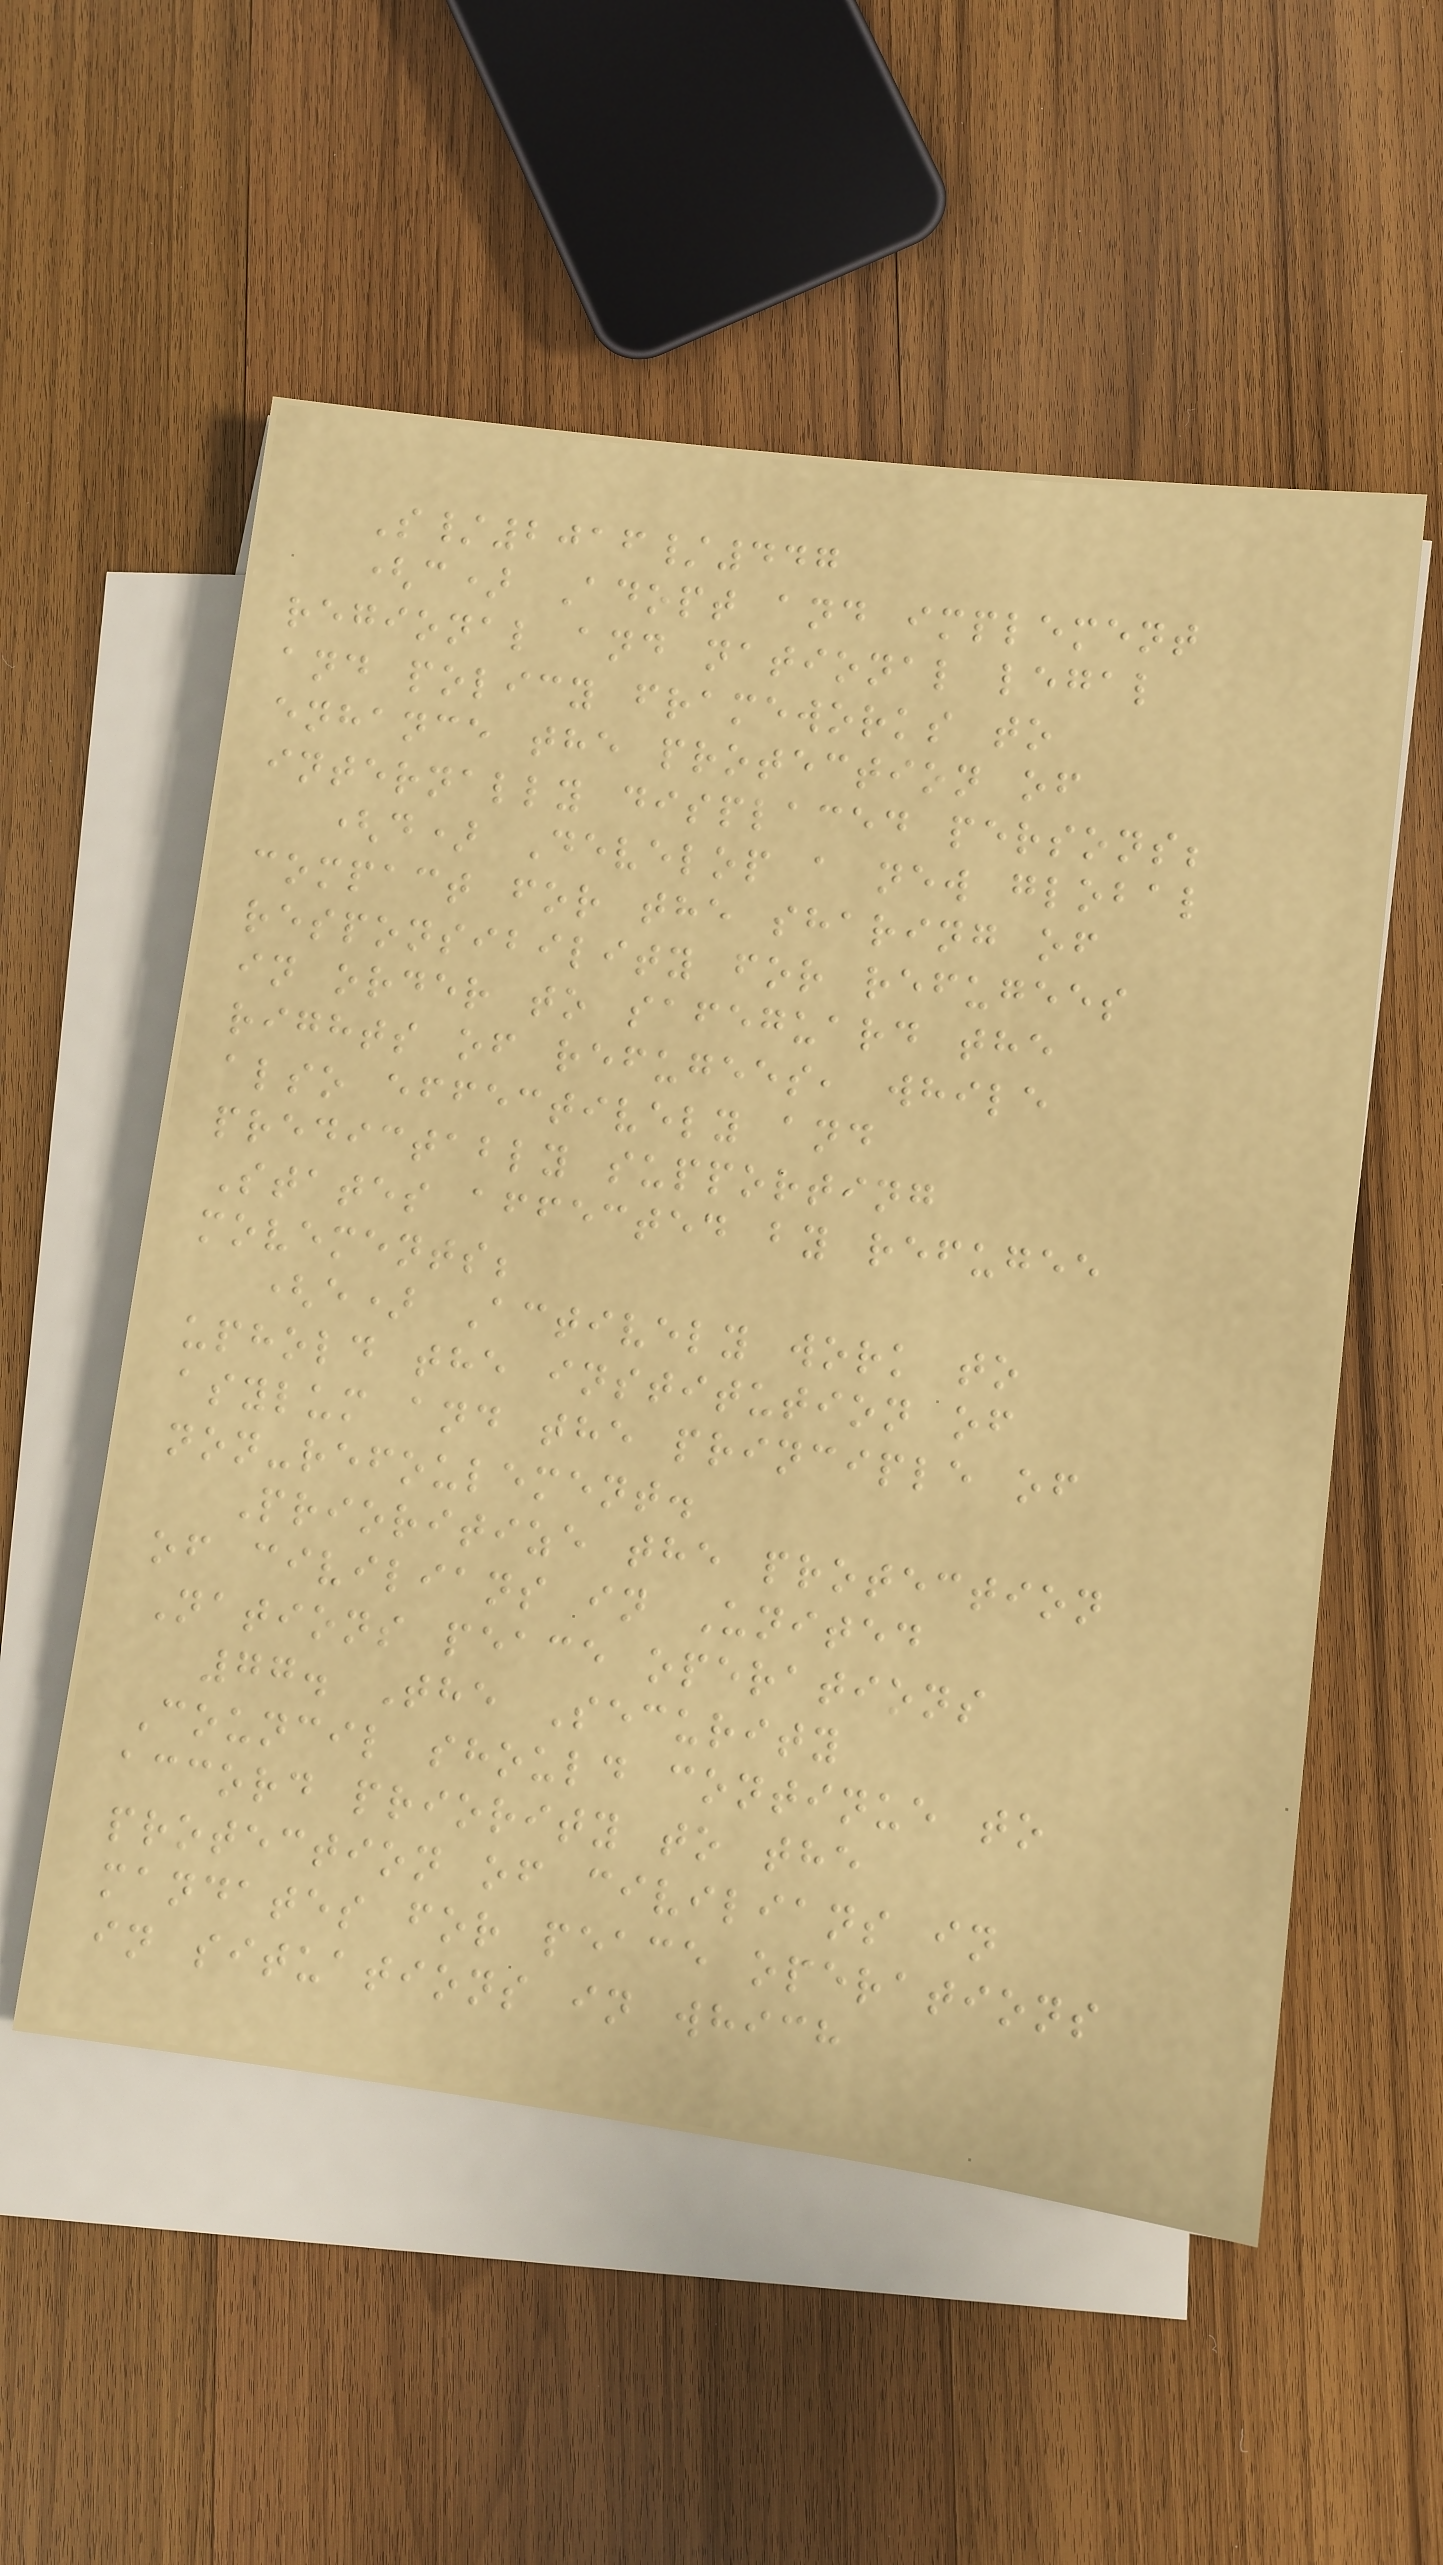S/2016/447
(c) Adopt and implement
regional and national legal
and policy frameworks to
enhance the protection of
internally displaced persons;
(d) Develop a new global
compact for the sharing of
responsibility for refugees
in order to safeguard the
rights of refugees, while
also effectively and
predictably supporting
States affected by refugee
movements;
(e) Actively work to
uphold the institution of
asylum and the principle of
non-refoulement.
Prioritize the protection
of civilians in United
Nations peace operations
77. The Security
Council should continue to
accord priority to the
protection of civilians in
mandates for peace operations
in situations in which
